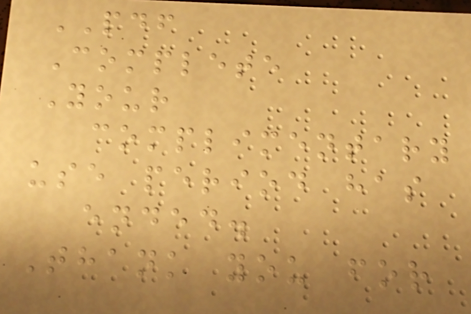PDF
Complete
Your
complimentary
use period has
ended.
Thank you for
